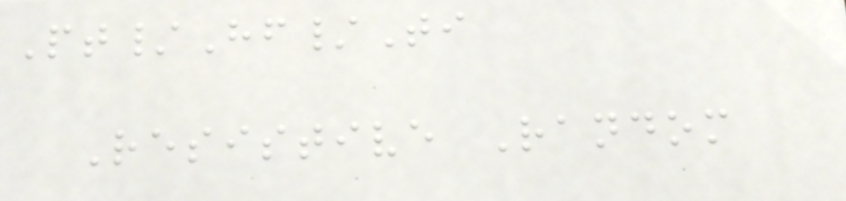Pt/Hf/Ti
Resistive Random
